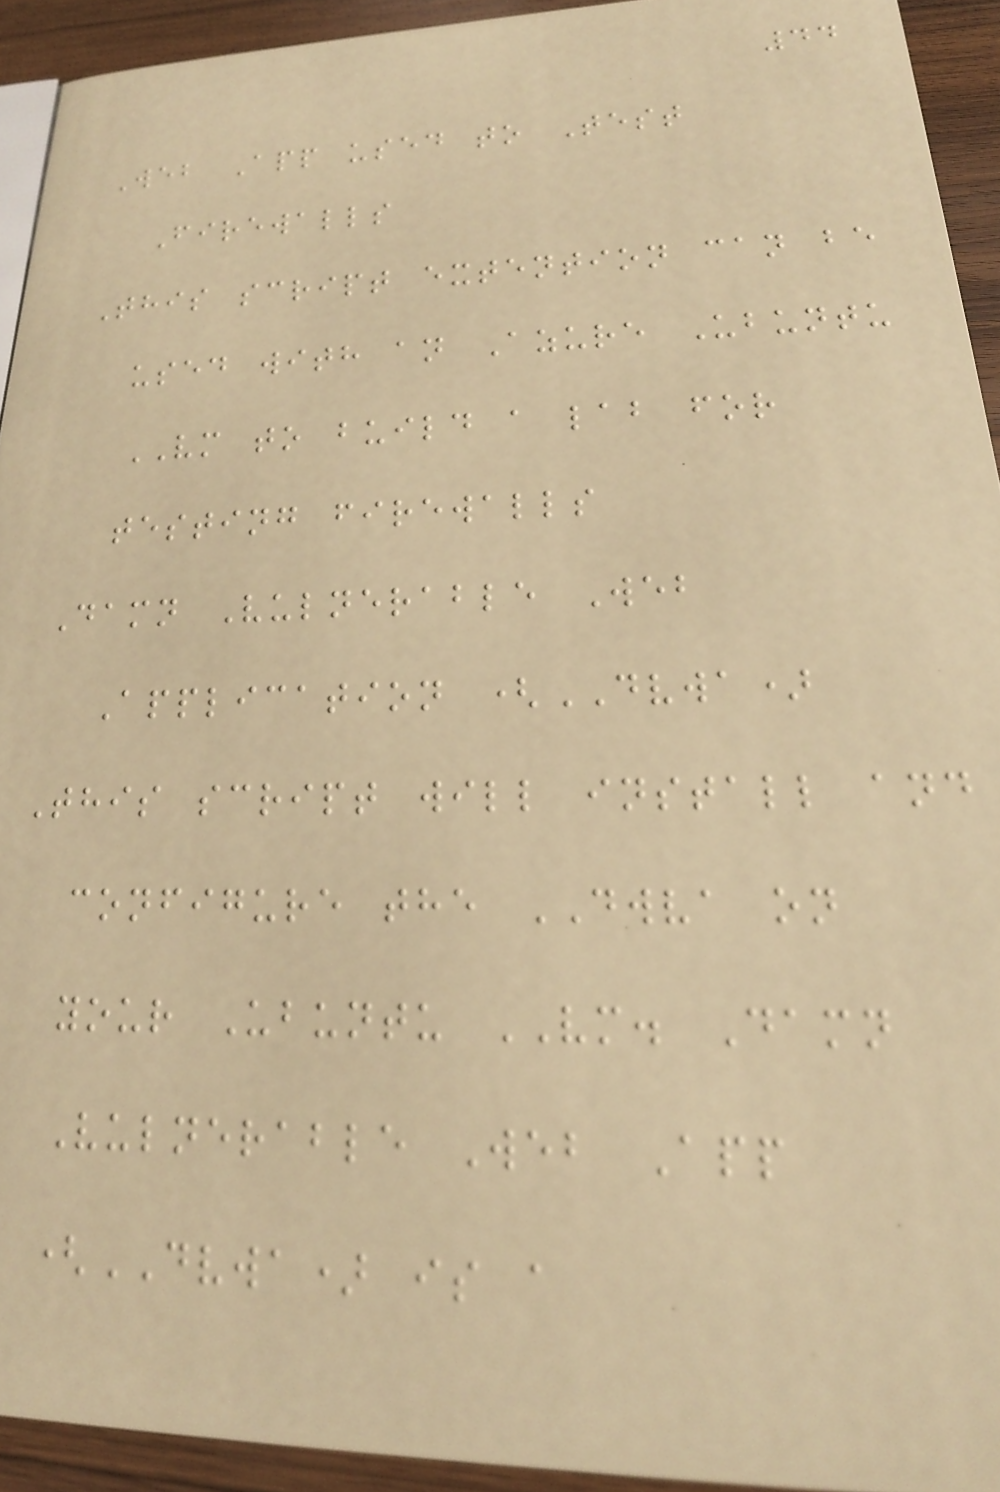44
Web App used to Test
Firewalls
This script extention can be
used with an Azure Ubuntu
VM to build a lab for
testing firewalls
Damn Vulnerable Web
Application (DVWA)
This script will install and
configure the DWVA on
your Ubuntu VM. Damn
Vulnerable Web App
(DVWA) is a
